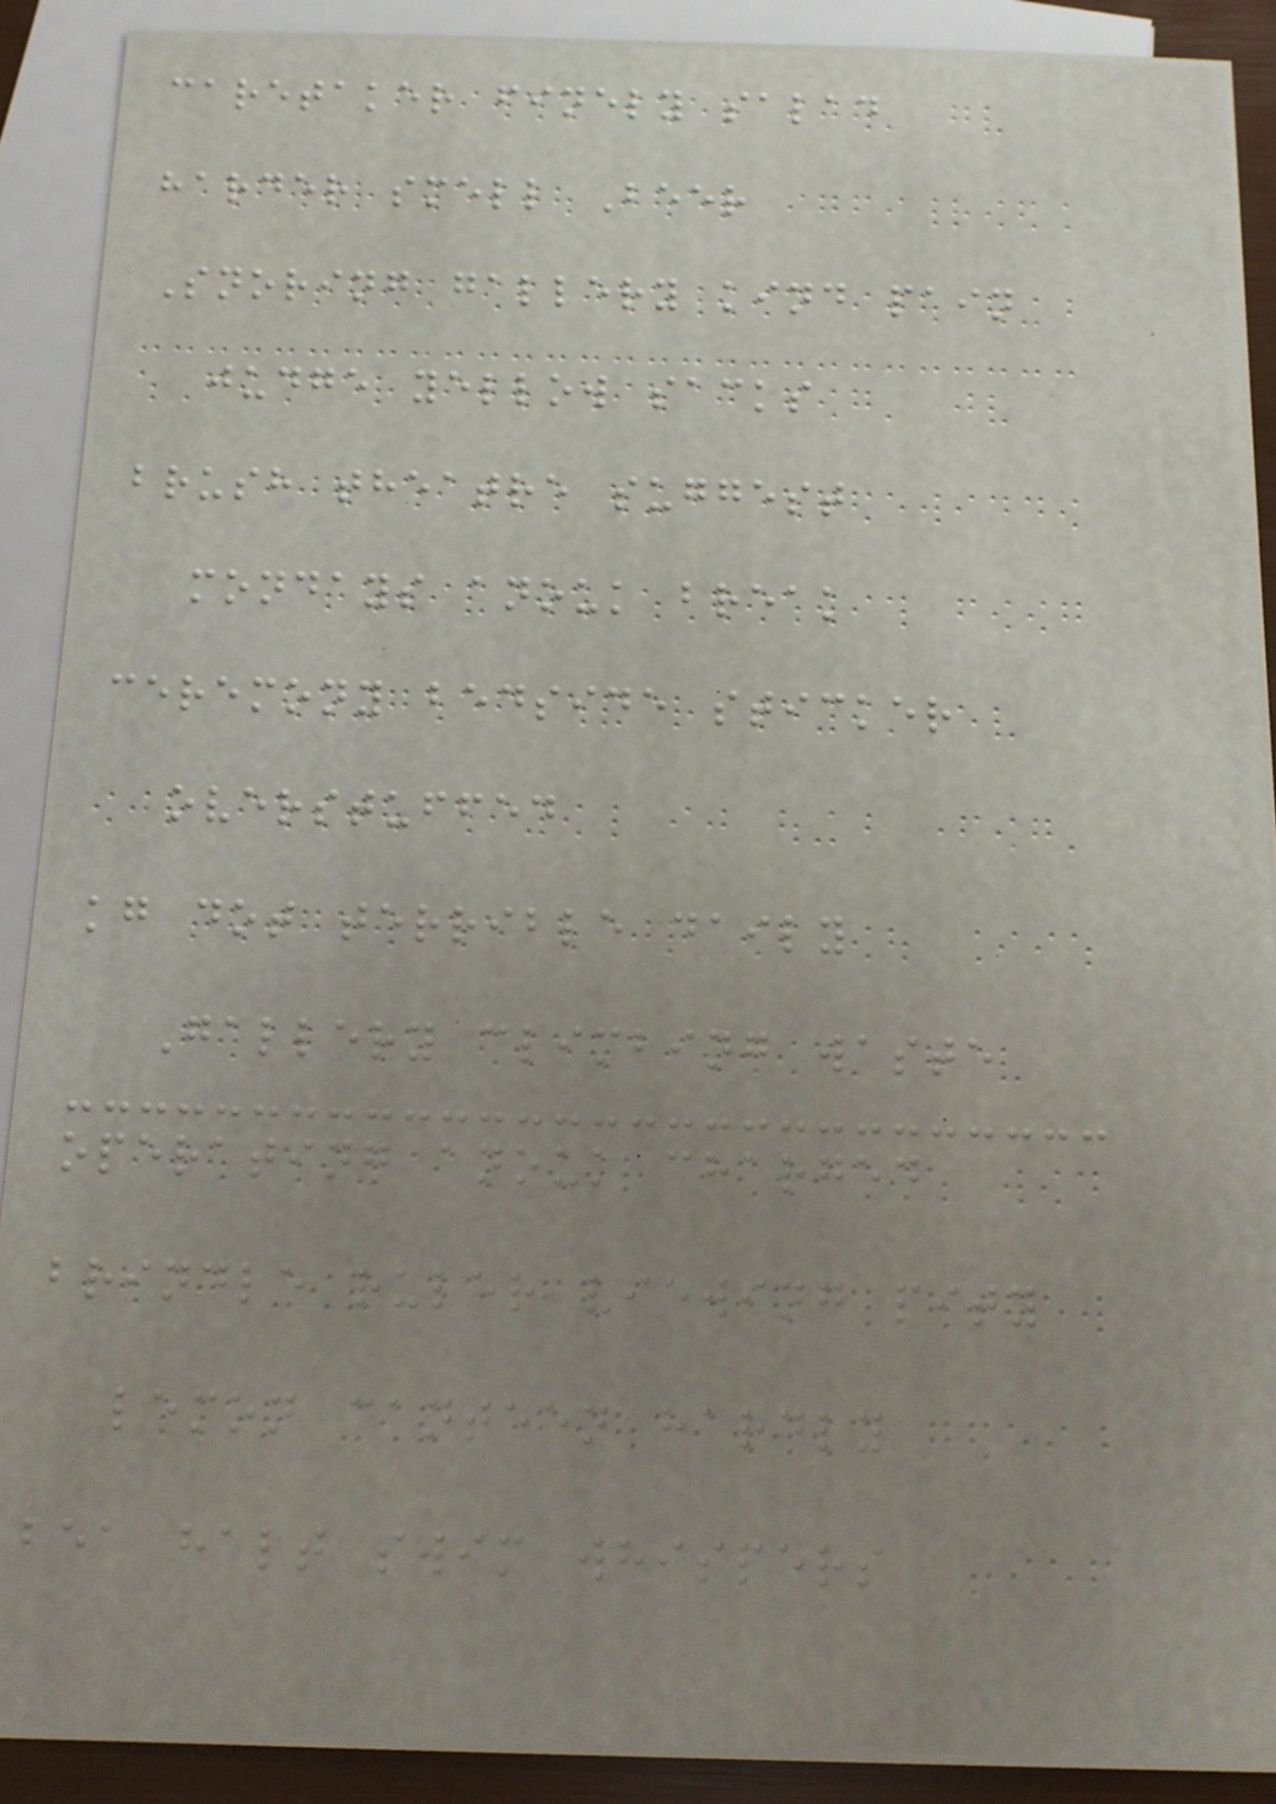caretaker finely salad
harder smell Beer
Snoring gallery kind pain
judge yellow sacks
brush theatre suggest
mondays anouk break
ceremony bedside sticker
overstuffed
kg dot terrible daily
Gallery climbing waste
operating anouk charged
brindle ruler viewing pity
lemon canteen hardly
bea halt swim whispers
